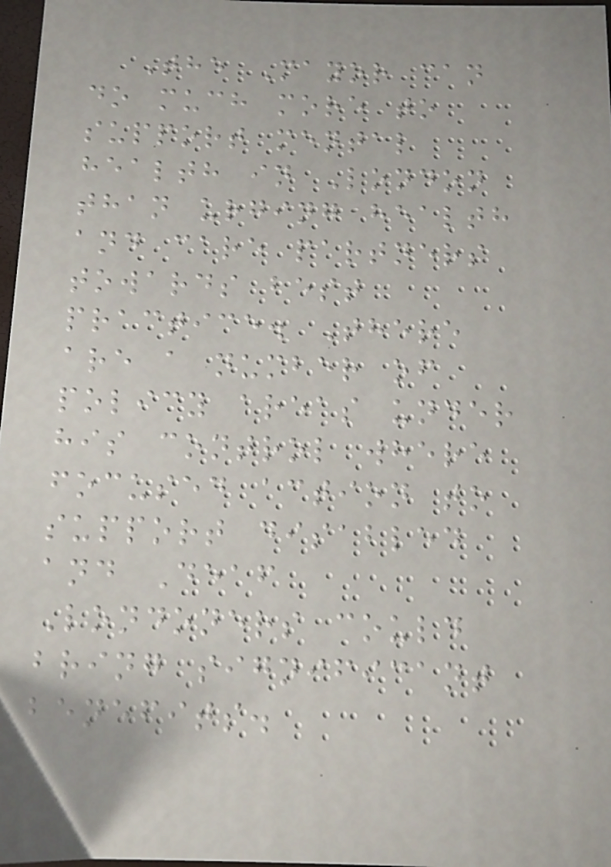The Mayor can
do much more to
support mental
health in London
than urging health
and care partners
towards best
practice. There
are a number of
policy areas under
his control where
focused action to
support disabled
and Deaf
Londoners could
bring significant
benefits.
